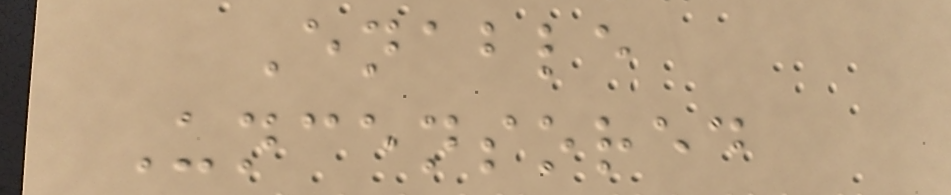Enable
Uncensored
